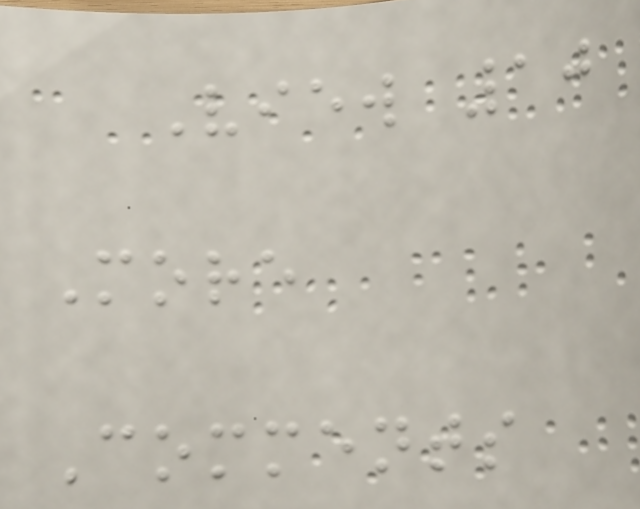View 10
More
Comments
